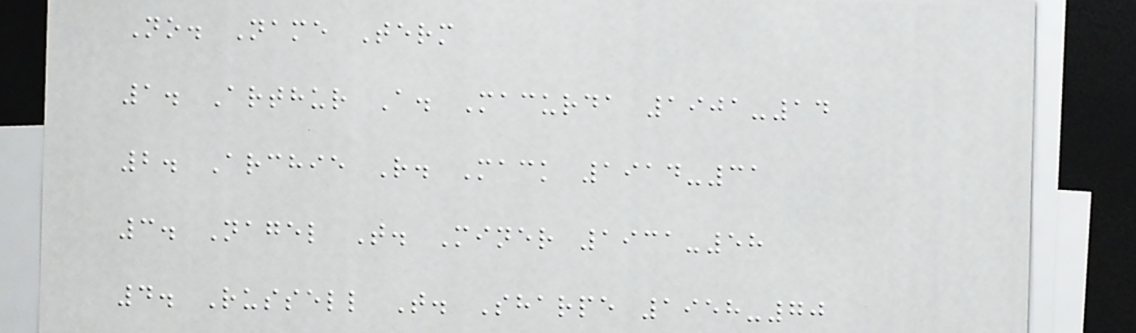No. Name Term
1. Arthur A. Macurda 1901-14
2. Archie R. Mack 1914-31
3. Nagel T. Miner 1931-58
4. Russell T. Sharpe 1958-70
